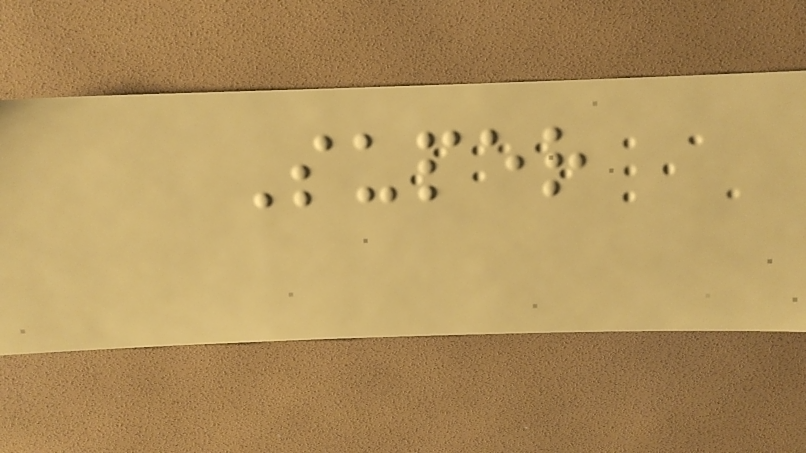Super
